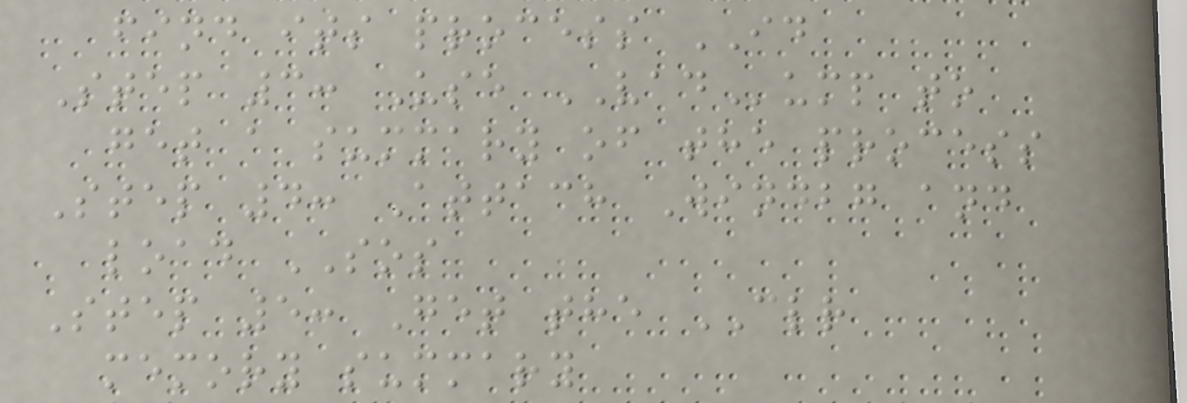find its process ID
Step 3: Use VADump to
get a summary of the process
Step 4: Attach Windbg and
load SOS
Step 5: Get the CLR
memory summary
